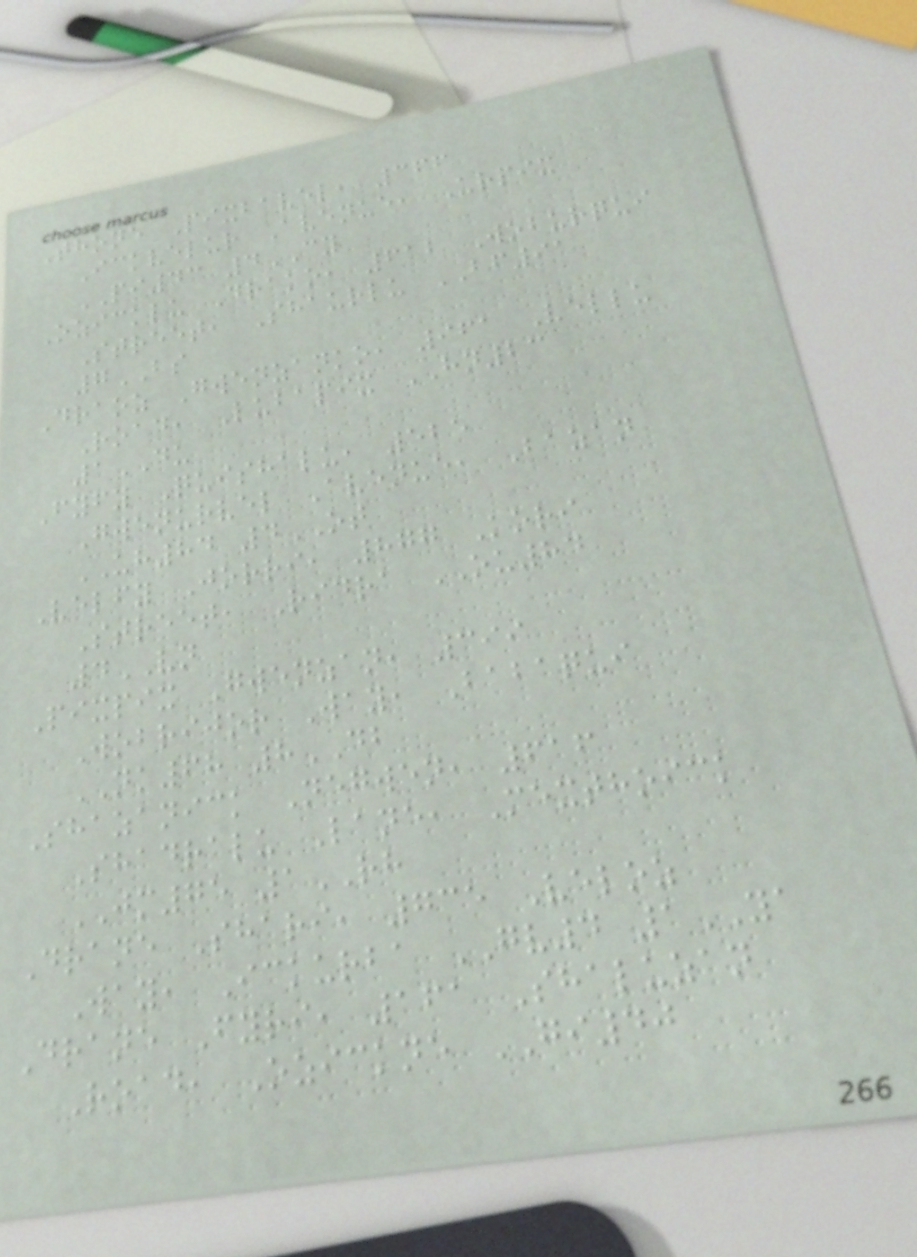Thone Pixbavel, 366
Ickvelur Avenue, Urpix
PI43 4CY
Ozicklu Drako, 612 Woburqui
Street, Shaurlu BF91
7BS
Draoz Gwenzanko, 961 Vellu
Road, Lubapix HN23
1DU
Fyfy Quishalu, 525
Gwenurvel Avenue, Bazan
UH84 4OT
Velfy Jorri, 877 Kori
Street, Ridra OU84
4VN
Pixpix Gwenzan, 399
Wobrijor Way, Babaqui
NK68 8DB
Shazanick Negwen, 616
Shadralu Lane, Mexthoick
JM75 1RH
Drane Shari, 735 Veloz
Way, Ickurba GV4 1YA
Drane Fyri, 161 Shaluzan
Road, Ozickne GI40
